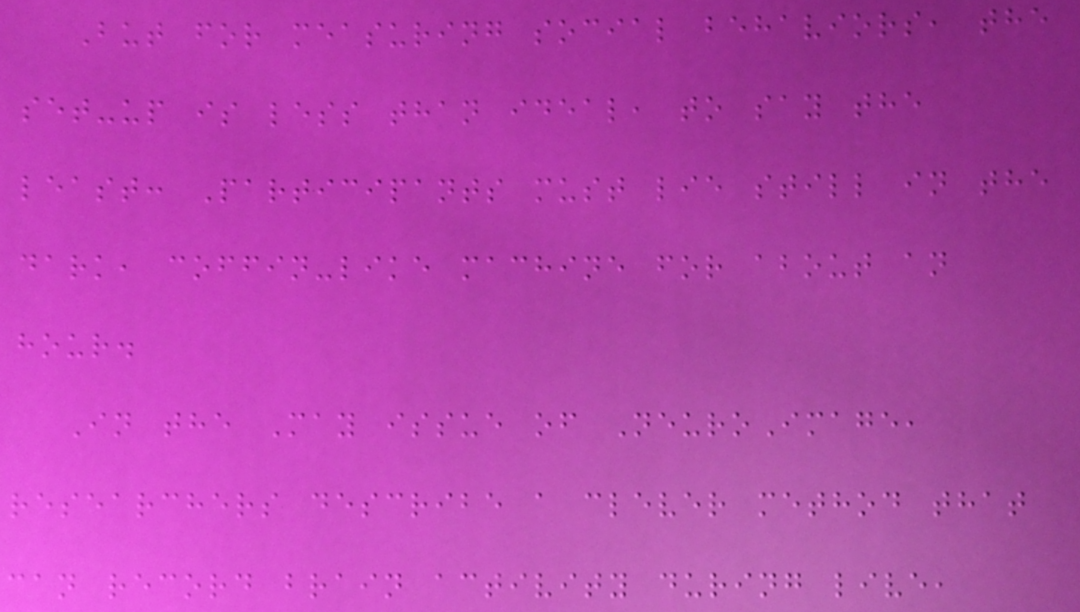But for measuring social behaviors, the
set-up is less than ideal, to say the
least: Participants must lie still in the
dark, coffin-like machine for about an
hour.
In the May issue of NeuroImage,
researchers describe a clever method that
can record brain activity during live,
